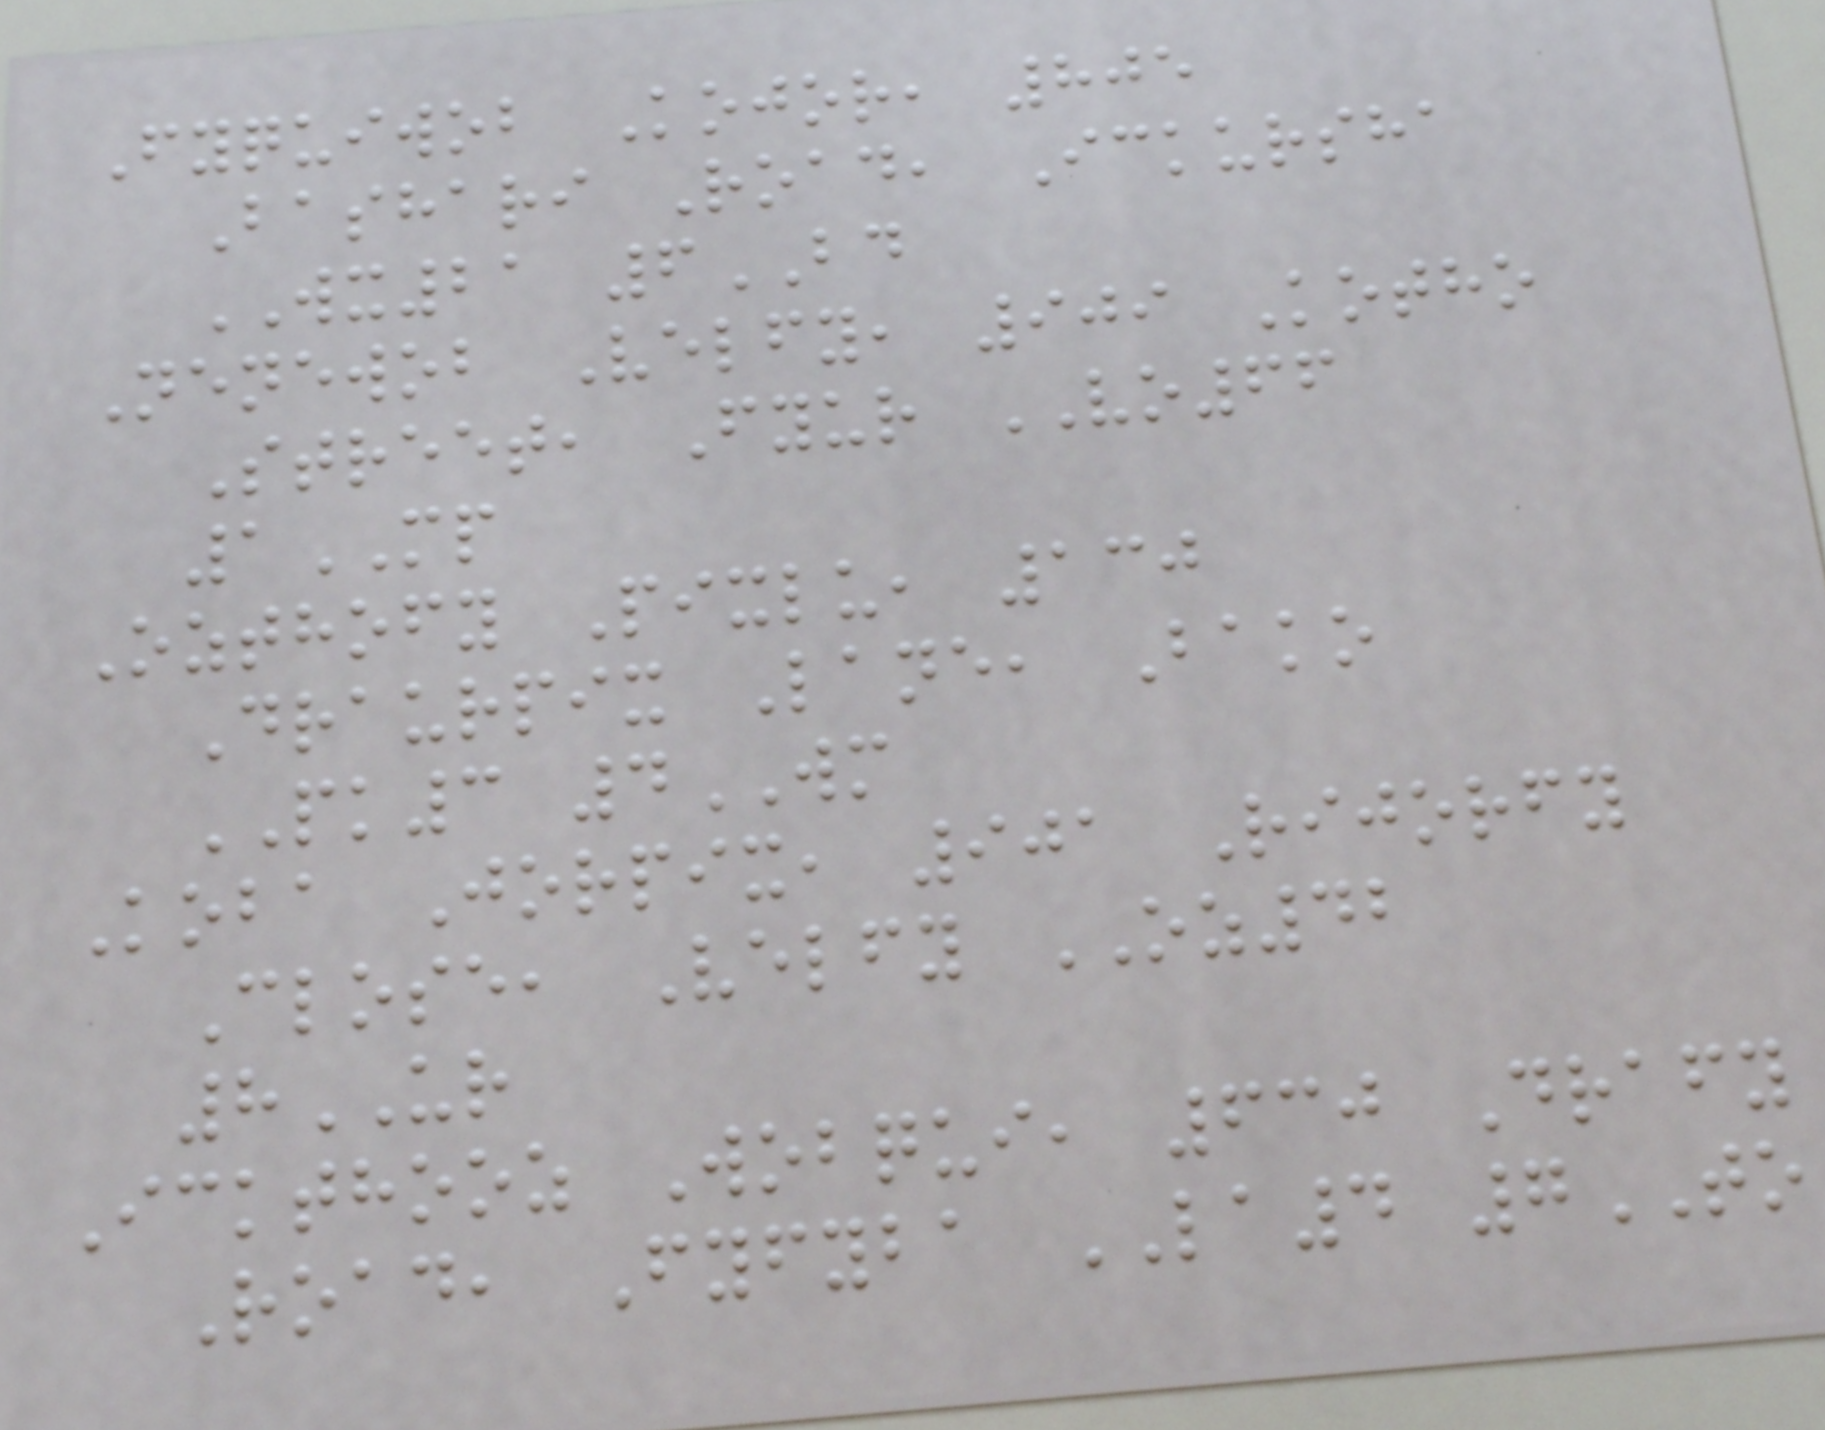Fyquiwob Kojor, 805
Bashari Road, Ickursha
WX21 6BD
Nenewob Velfy, 909 Kotho
Street, Fyur VO66
1MP
Ozthofy Pixlu, 130
Draurpix Lane, Bako
PK3 4WM
Koba Jorpix, 901 Rijorfy
Close, Velfy OZ42
8UR
Ickthooz Wobqui, 630 Drafy
Road, Fyfyba LA4 7TO
